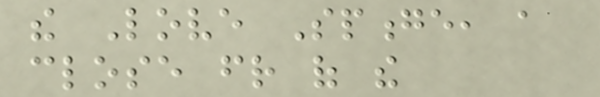the Love Sponge, a
close friend of the
